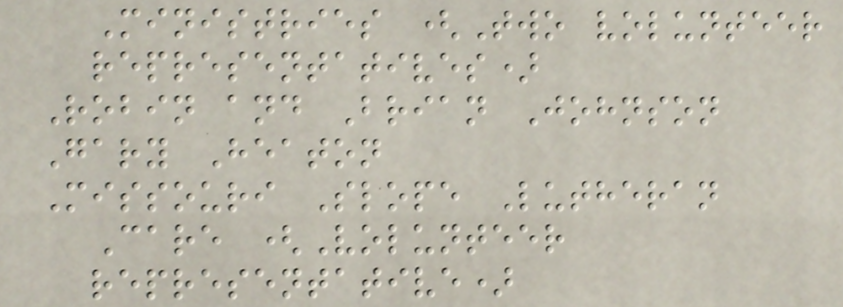Ministries (Two volunteer
representatives)
Robin and Brian Johnson
Gary Heaton
Missouri Slope Lutheran
Care (Volunteer
representative)
